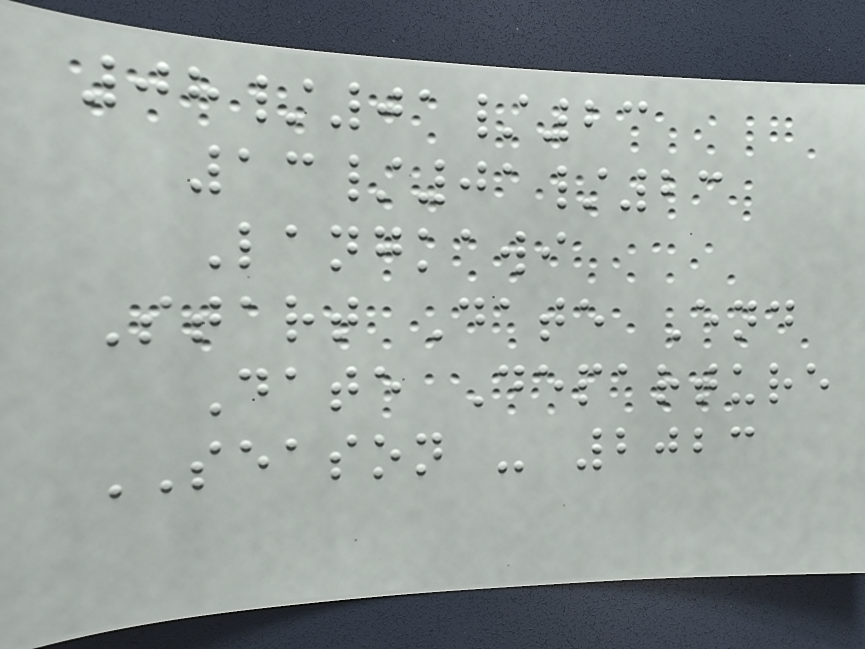08/01/23
13/01/23
Langkawi
Start Date End
Date Departure
SEASON - 2023
